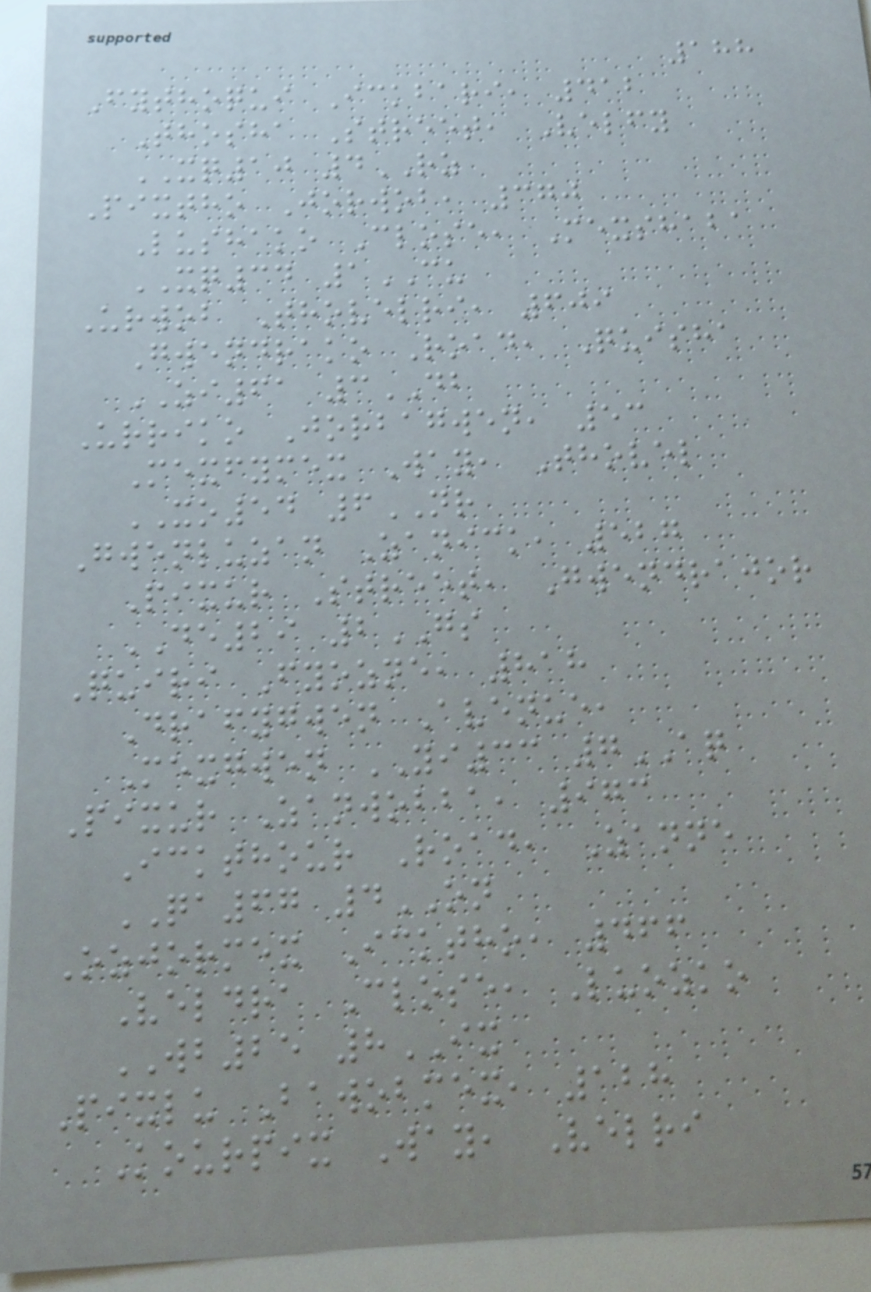188
Fythoqui Ickbari, 412
Thosha Street, Velfy
XQ10 4RZ
Pixtho Jorwob, 370
Lushako Close, Mexshaba
XQ34 1CU
Urwob Thovelri, 609
Gwendrako Road, Quisha
ZI61 3DB
Urriko Jorbagwen, 53
Mexfymex Way, Thovel
XO54 6NR
Gwenluzan Zanick, 527
Pixur Street, Gwendrajor
DE29 2GS
Quiri Fyozne, 818
Drafygwen Avenue,
Mexgwen YI33 7AQ
Pixur Zanwobba, 973
Ickthour Road, Zanne
QA67 4ON
Ozjormex Icktho, 466
Veldra Close, Luozko
WB25 8IX
Pixlu Bawobmex, 128
Kourpix Way, Velri
